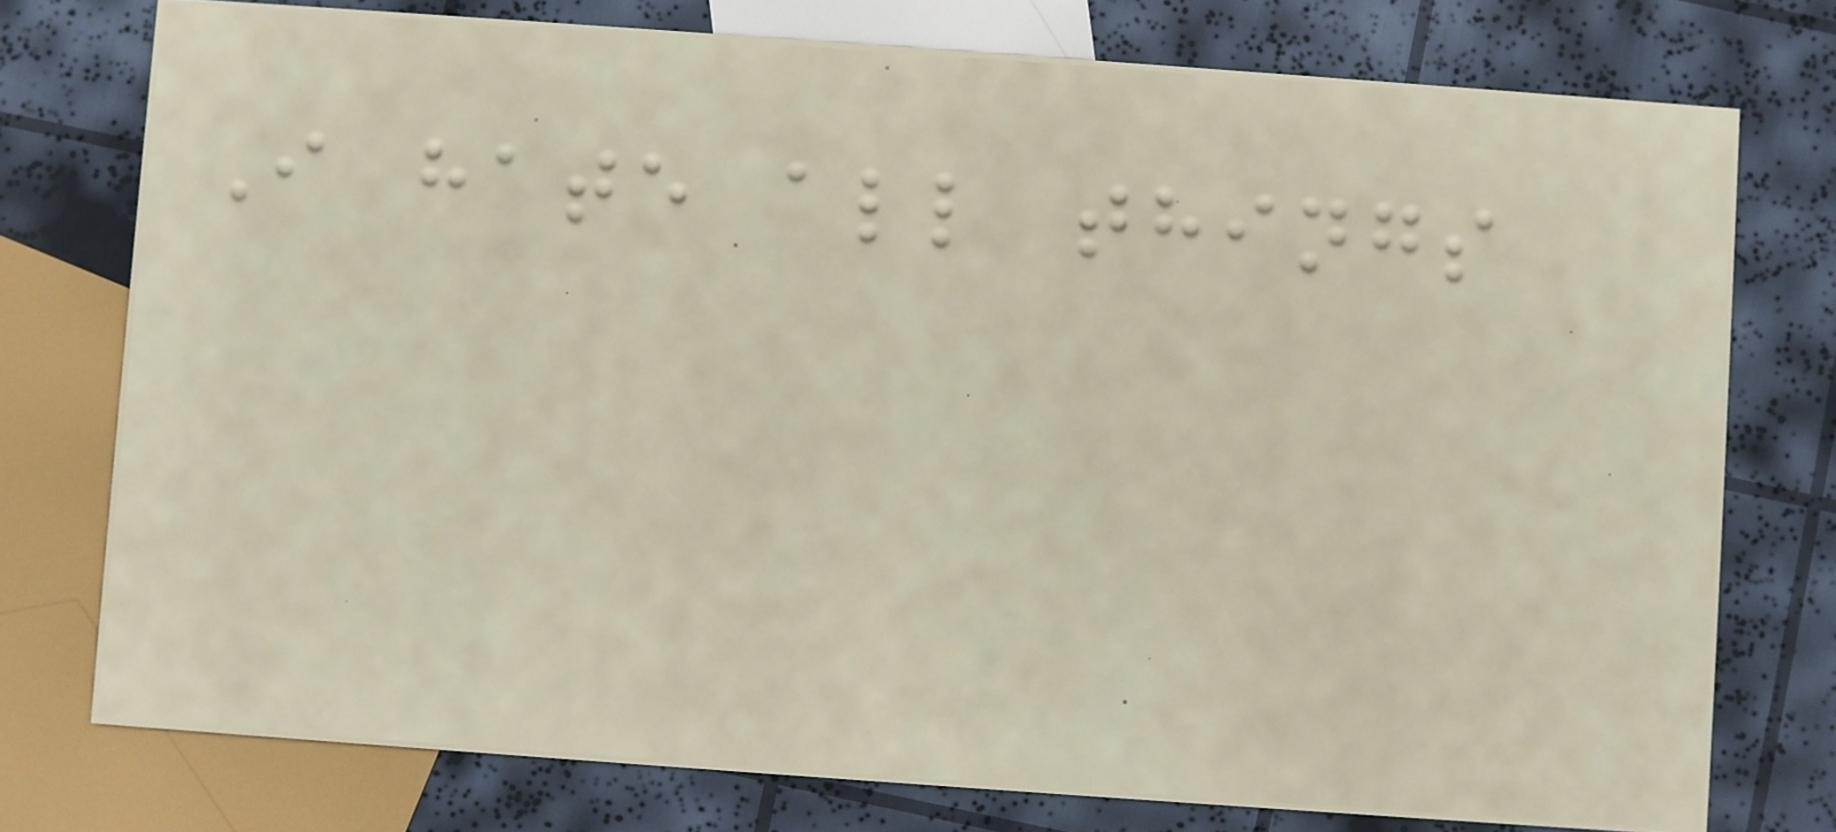I hate all things
